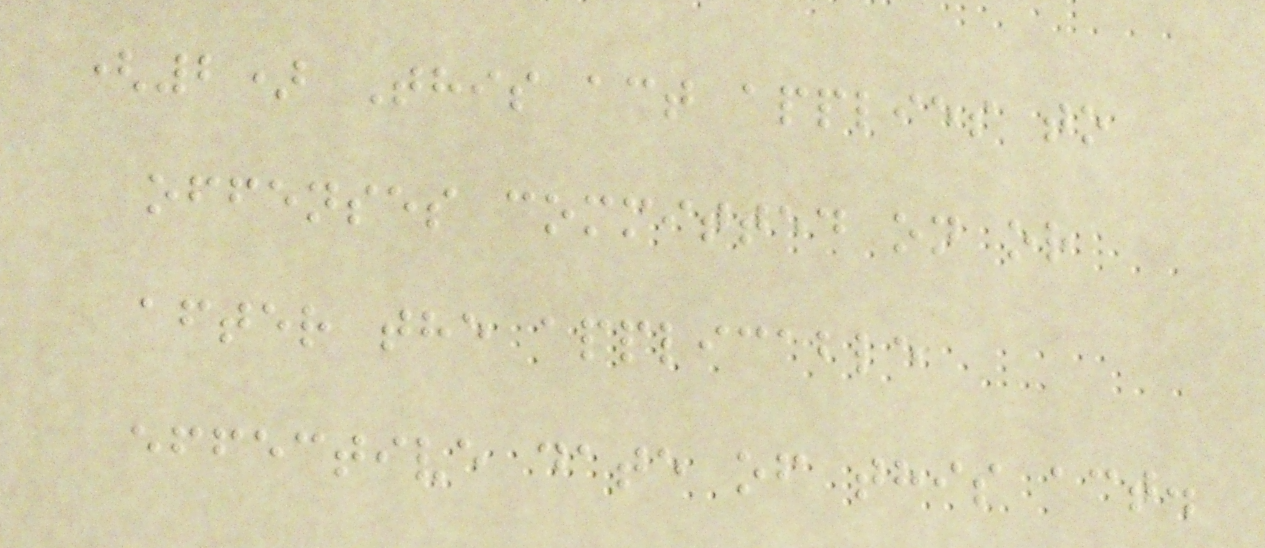(2) This act applies to
offenses committed on or
after the applicable
effective date of this act.
